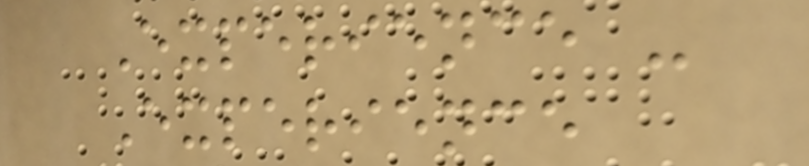Experience -
Experience
